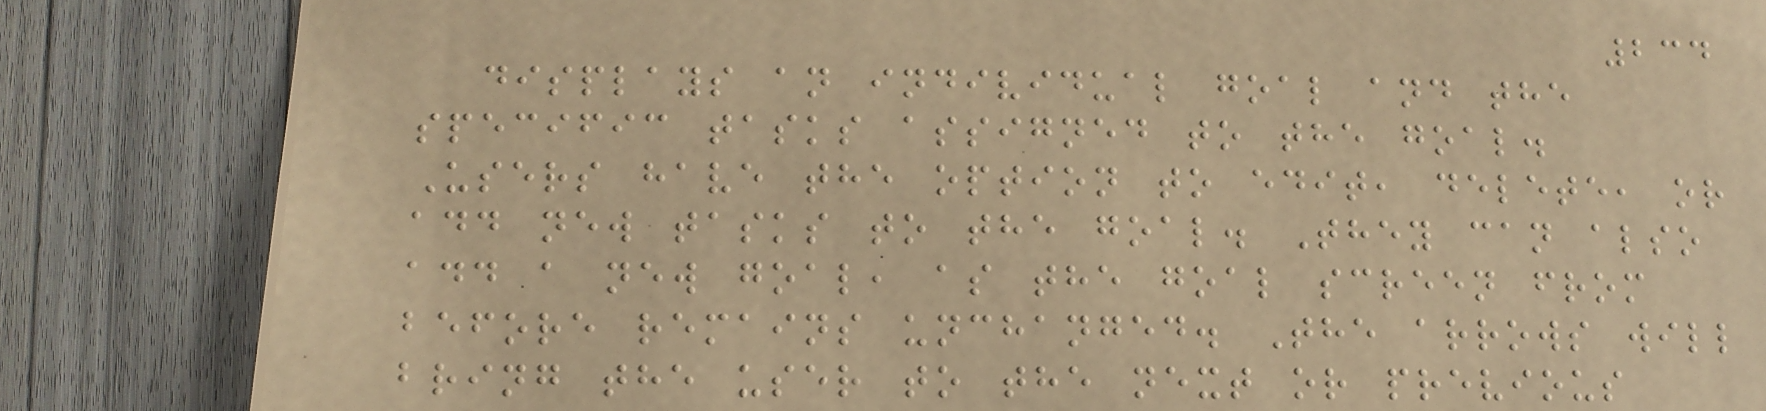234
displays an individual goal and the
specific tasks assigned to the goal.
Users have the option to edit, delete, or
add new tasks to the goal. They can also
add a new goal, as the goal screen from
before remains unchanged. The arrows will
bring the user to the next or previous
